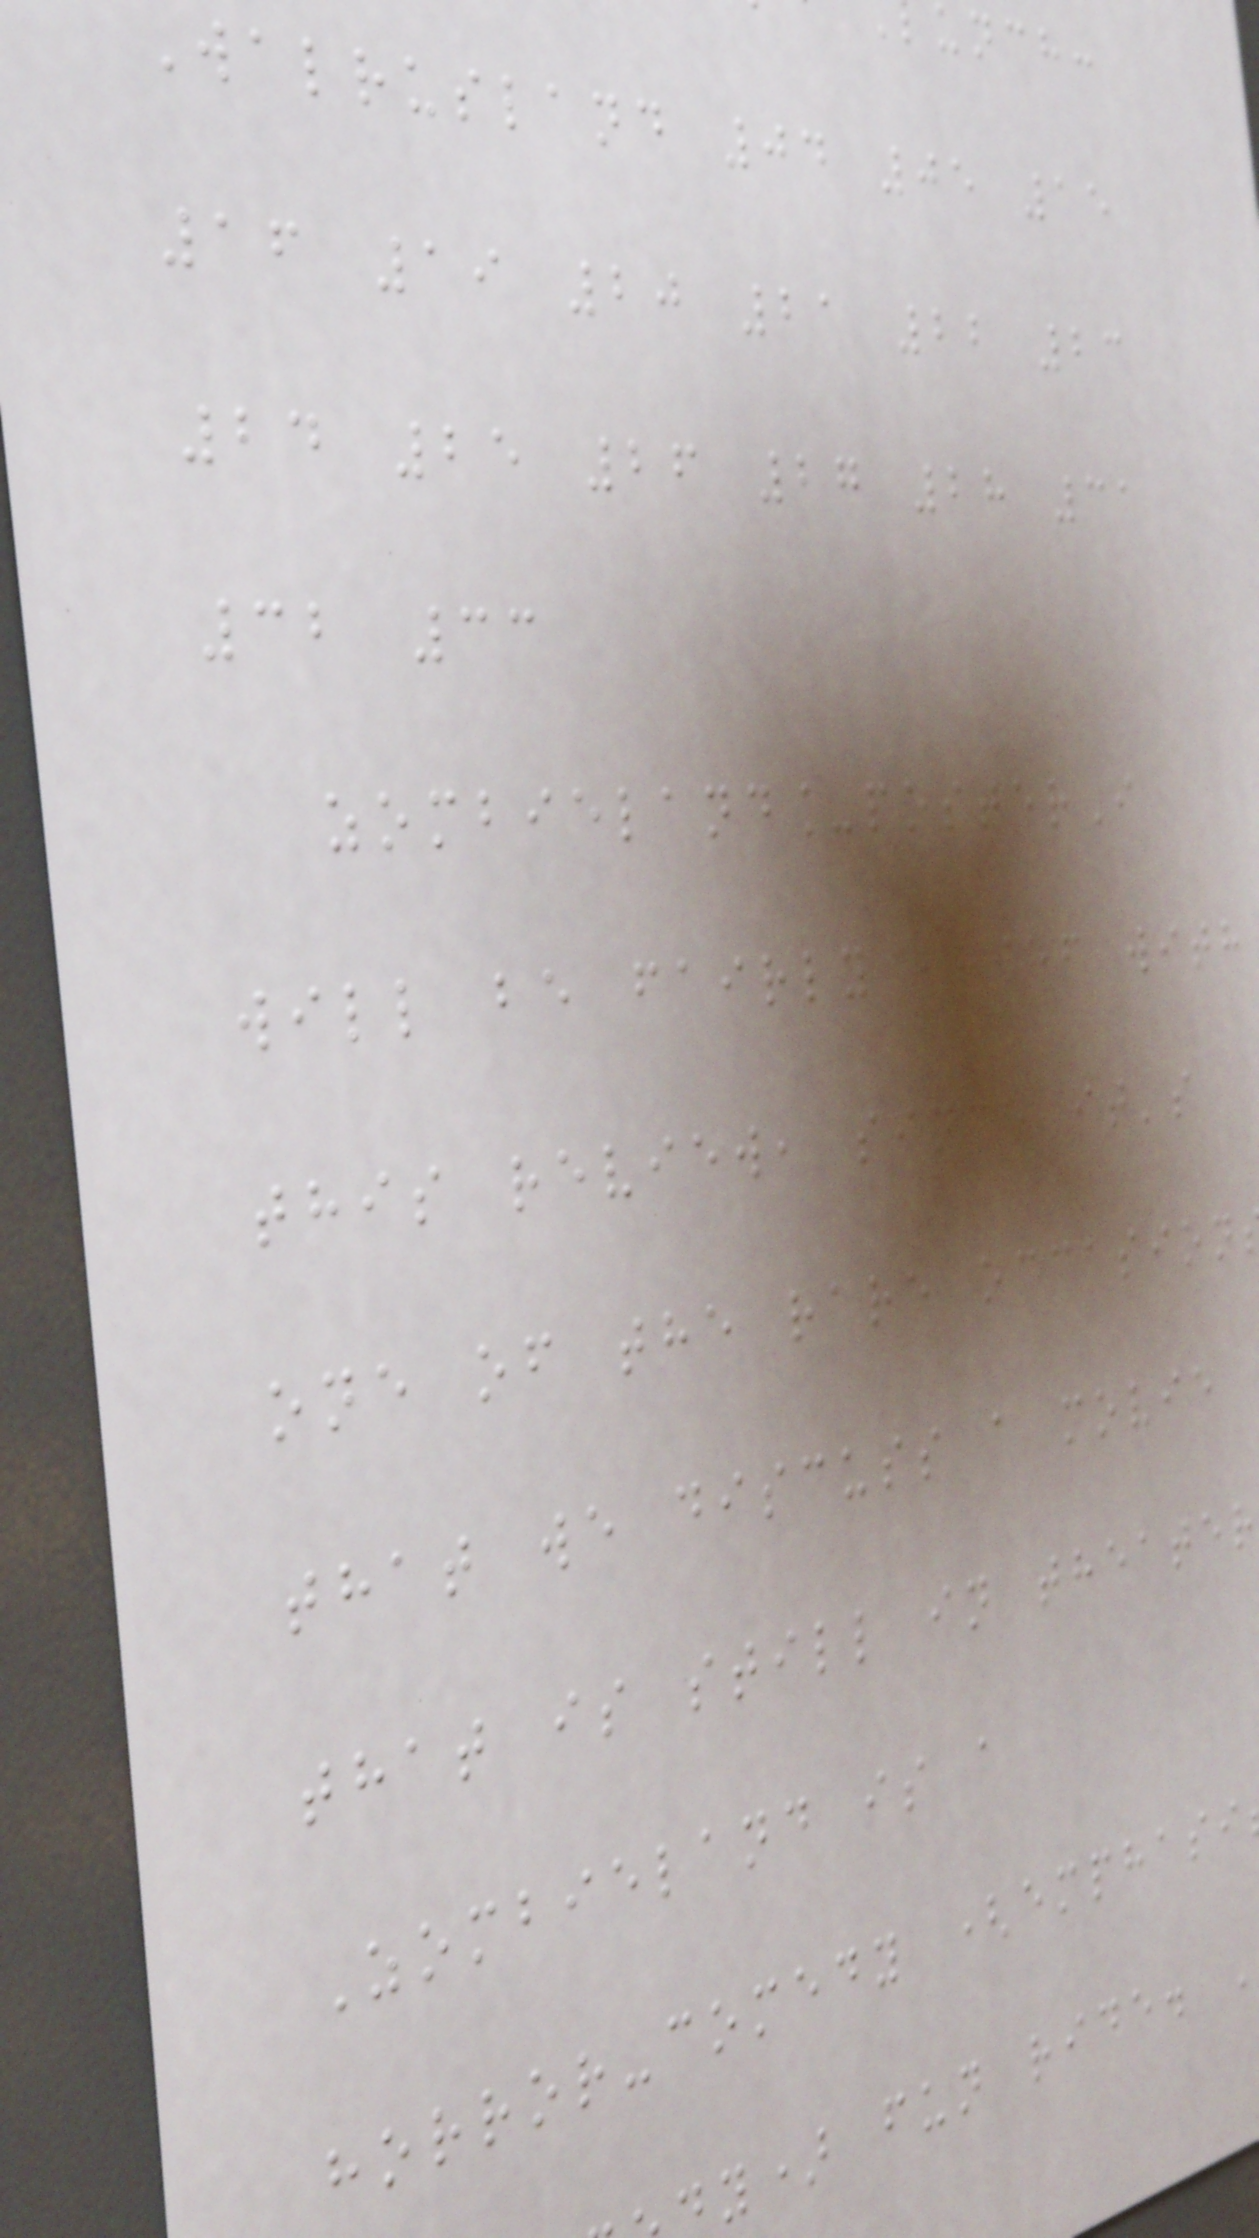Walrusland 04 05 15
16 19 20 21 22 23
24 25 26 27 28 31
32 33
zombieland_posterI
will be fairly brief with
this review, since it's
one of the rare occasion
that we discuss a movie
that is still in theater
Zombieland is a
horror-comedy (emphasi
y) fun ride.
